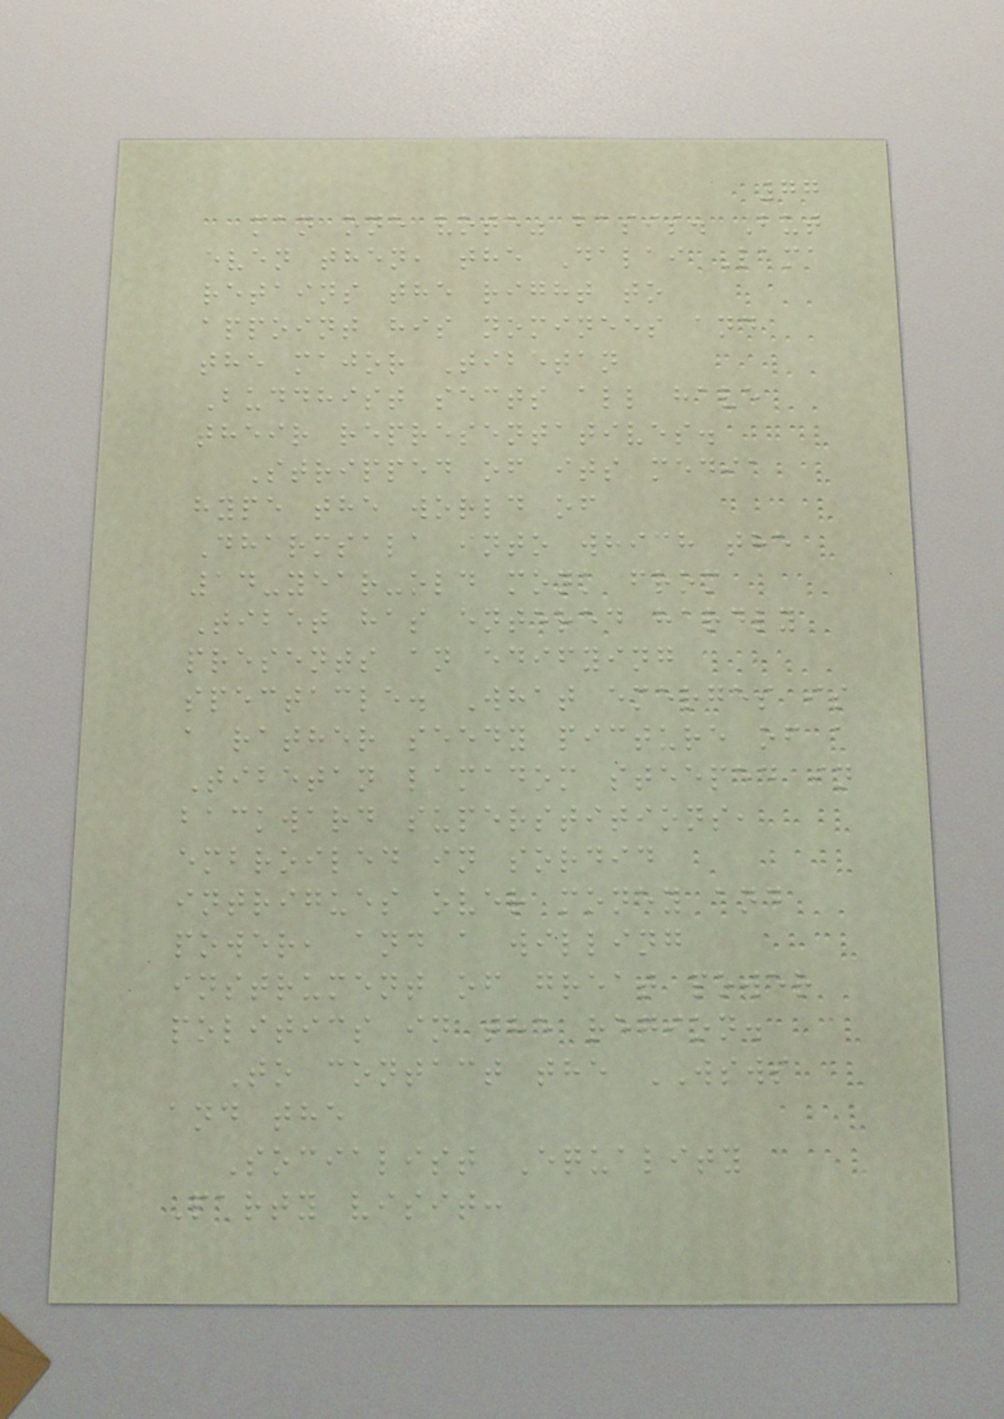77
man one vote" basis. But
even then, the Dalai Lama
retains the right to
appoint his nominees and
the major Tibetan
Buddhist sects all have
their representatives.
Stripped of its media
hype the world of
Dharmsala into which the
14-year-old monk from
Tibet has entered hardly
presents an edifying
spectacle. What emerges is
a rather seedy picture of a
Tibetan lamadom steeped in
backward superstitions,
embroiled in sordid
intrigues over money and
power, and a willing
instrument of great power
politics in the region.
To contact the WSWS
and the
Socialist Equality
Party visit:
